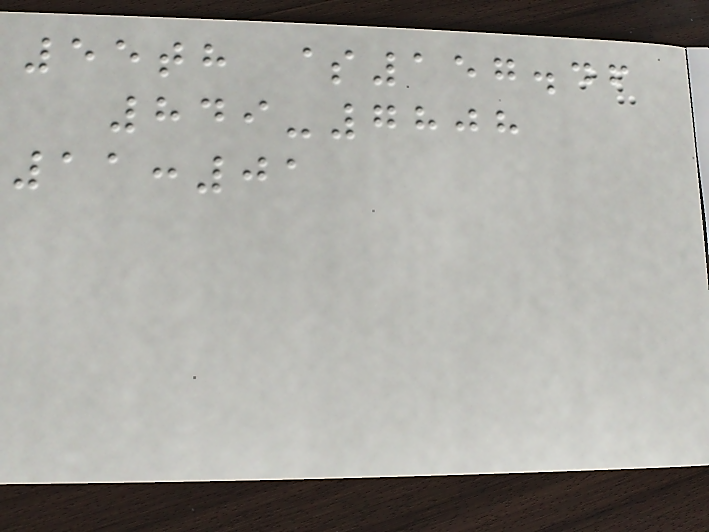55th $157.46
849-7808
11:01
